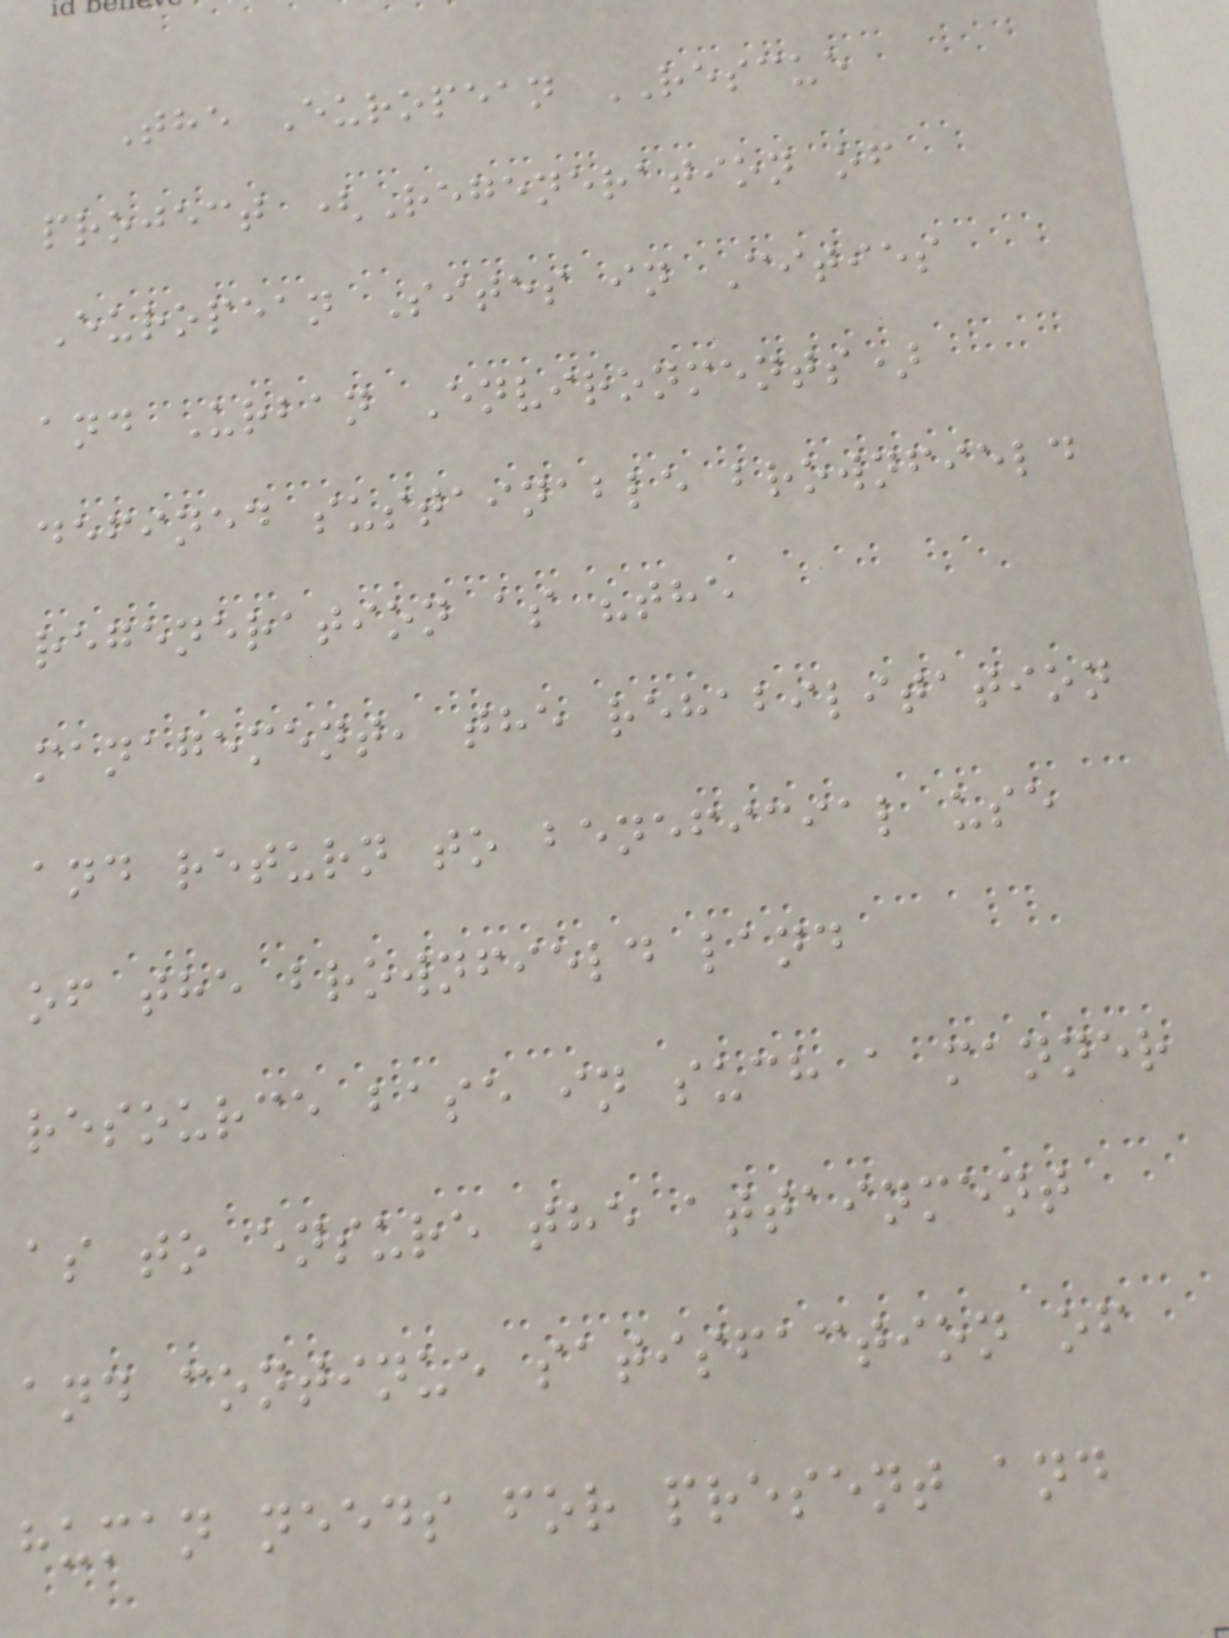The European RESCUE
project (Regeneration of
European Sites in Cities
and Urban Environments)
defined sustainable brownfield
regeneration as "the
management, the rehabilitation
and return to beneficial use
of the brownfield land
resource base in such a manner
as to ensure the attainment
and continue satisfaction of
human needs for present and
